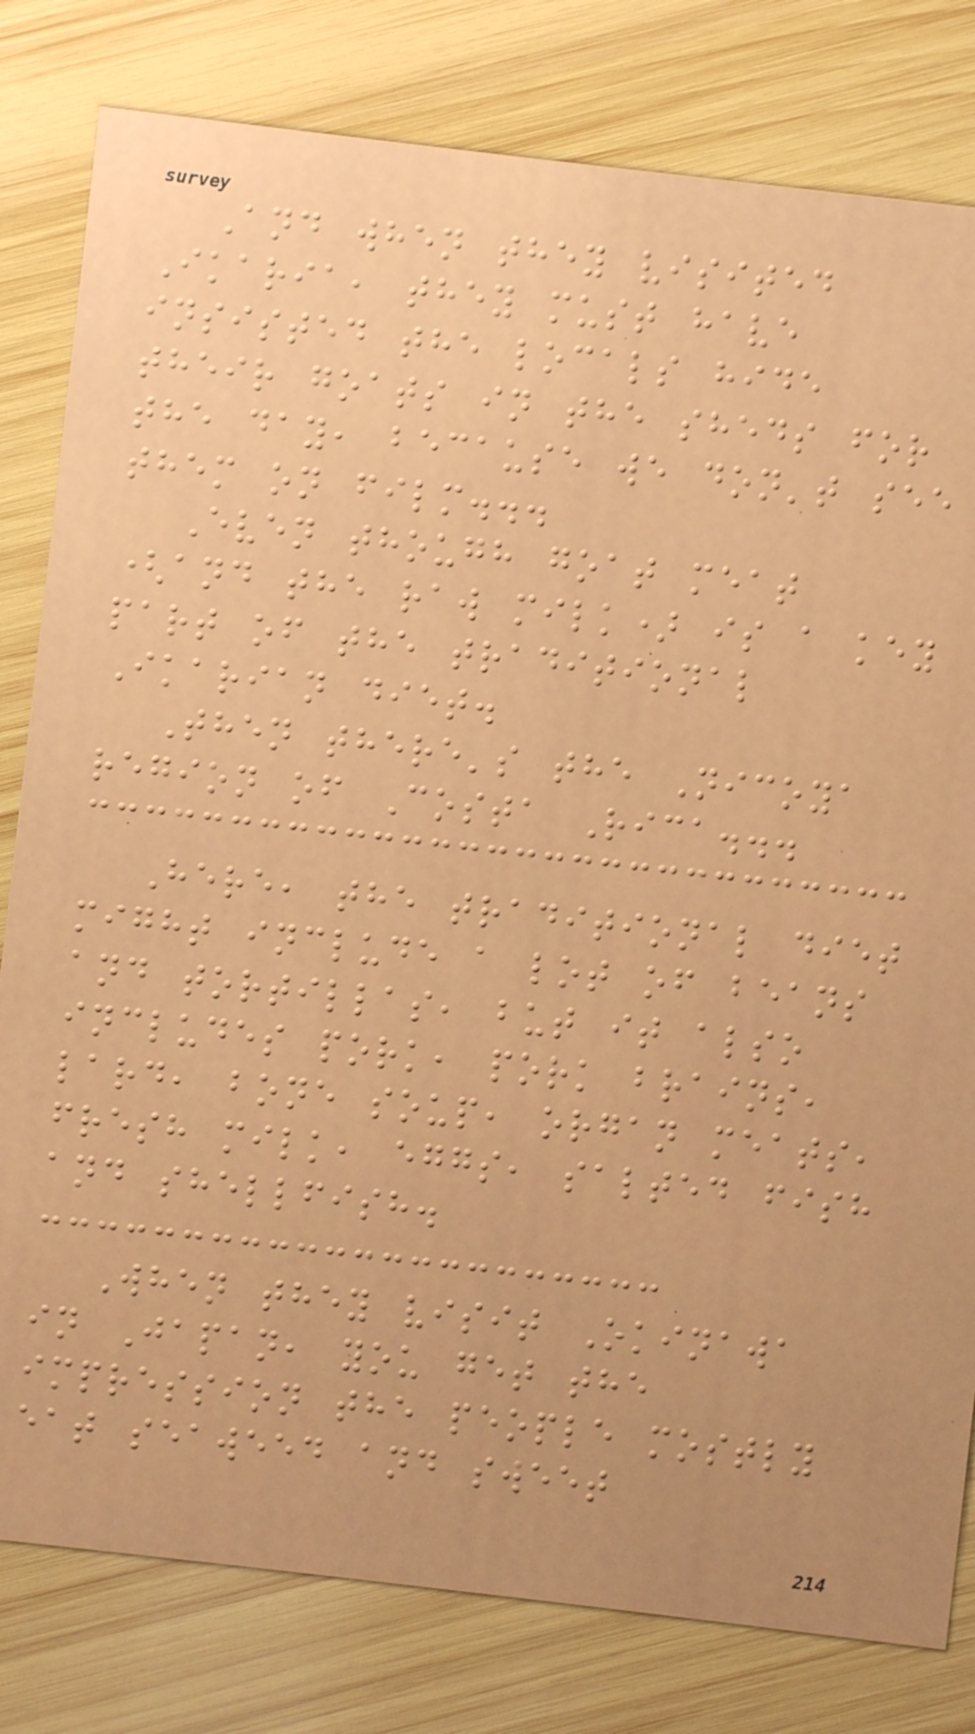And when they visited
Ikaria, they must have
insisted the locals hide
their goats in the sheds for
the day, because we don't see
them on film...
Even though goat meat
(and the raw milk) is a key
part of the traditional
Ikarian diet.
Then there's the Nicoya
region of Costa Rica...
Here, the traditional diet
might include a lot of beans
and tortillas, but it also
includes pork, pork brains,
lard, bone soup, organ meats,
fresh milk, eggs, salted fish
and shellfish.
When they visit Okinawa
in Japan, you get the
impression the people mostly
eat seaweed and sweet
